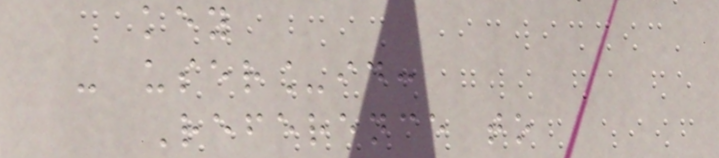key
- user_id:
Reference to
